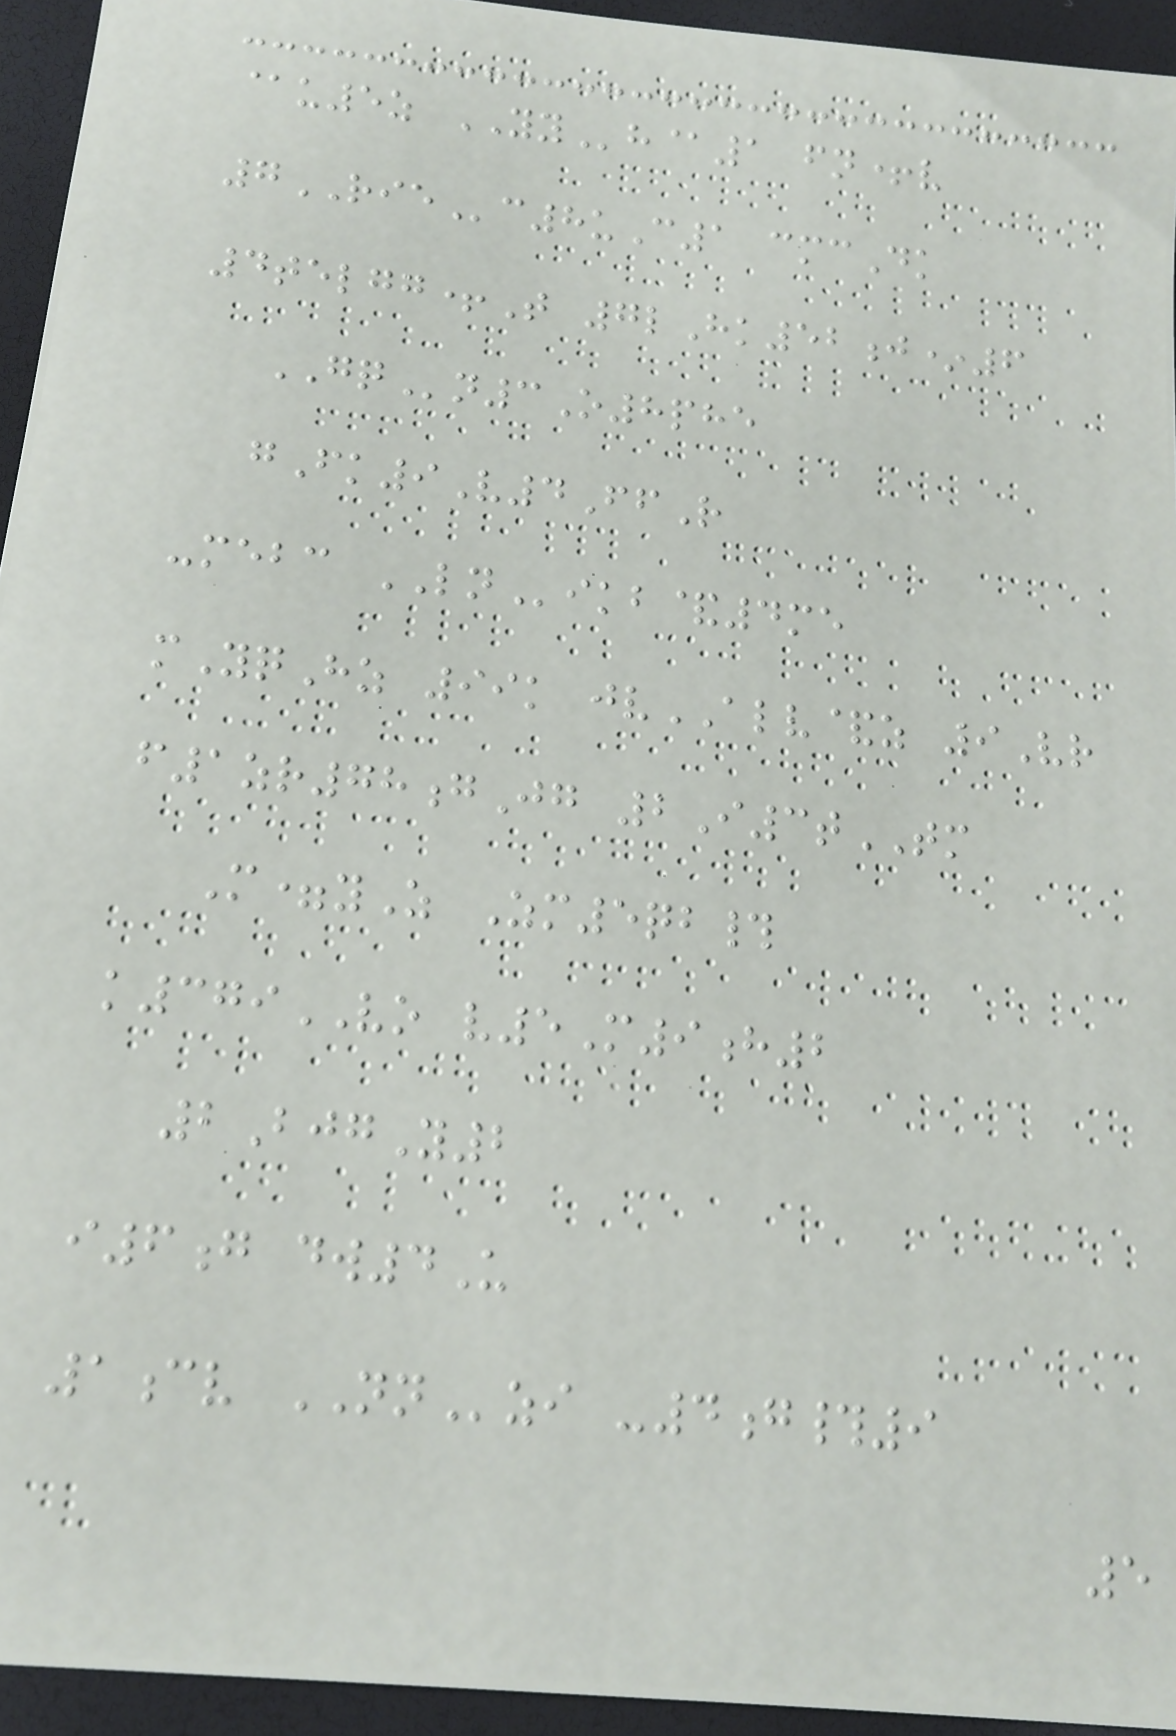@u5z YYh@1 fn+v
7RIEc8uC1 cmcDk
4telgg+T 7lHk52j*6
GQn3O8phe
gFk9V4FfR
-mebc LNikb&4me
mYqHz 99k jvALV&z 9Vr
f1zr78gJg 2I3tTM
M=yZ Zm5qb#
k379VO v5M9h2
2BjgY2
i6g dw4U
1cv NNzi -4g#9
5
